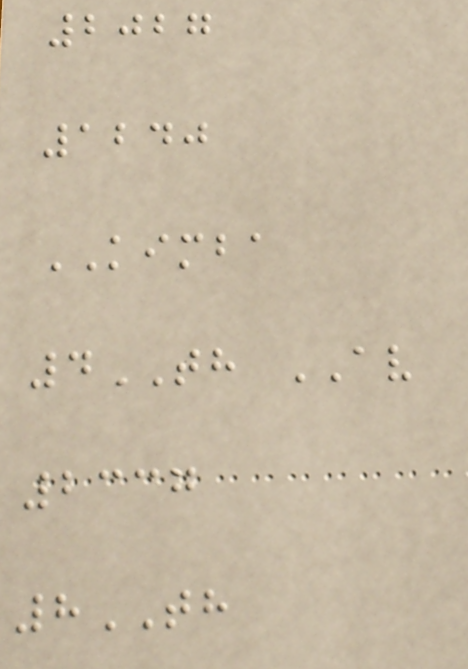2027
1240
KIMBA
4TH AV
2337
8TH
